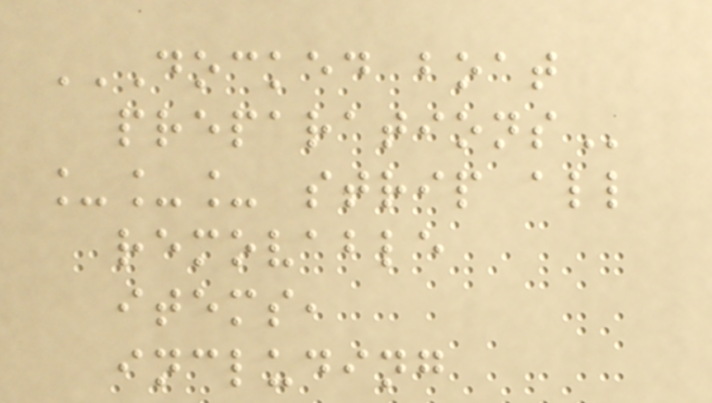DOCKED BOAT
PREPARATIONS
___ strip all
removable
items,
including
